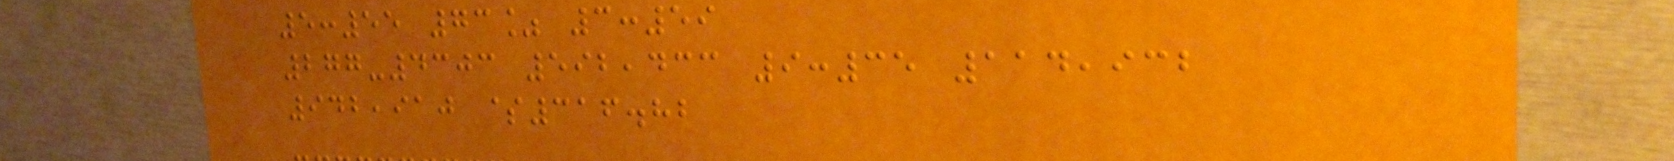5:55 73% 3:59
277-4303 592,433 9:35 114,932
942,910 $316.82
